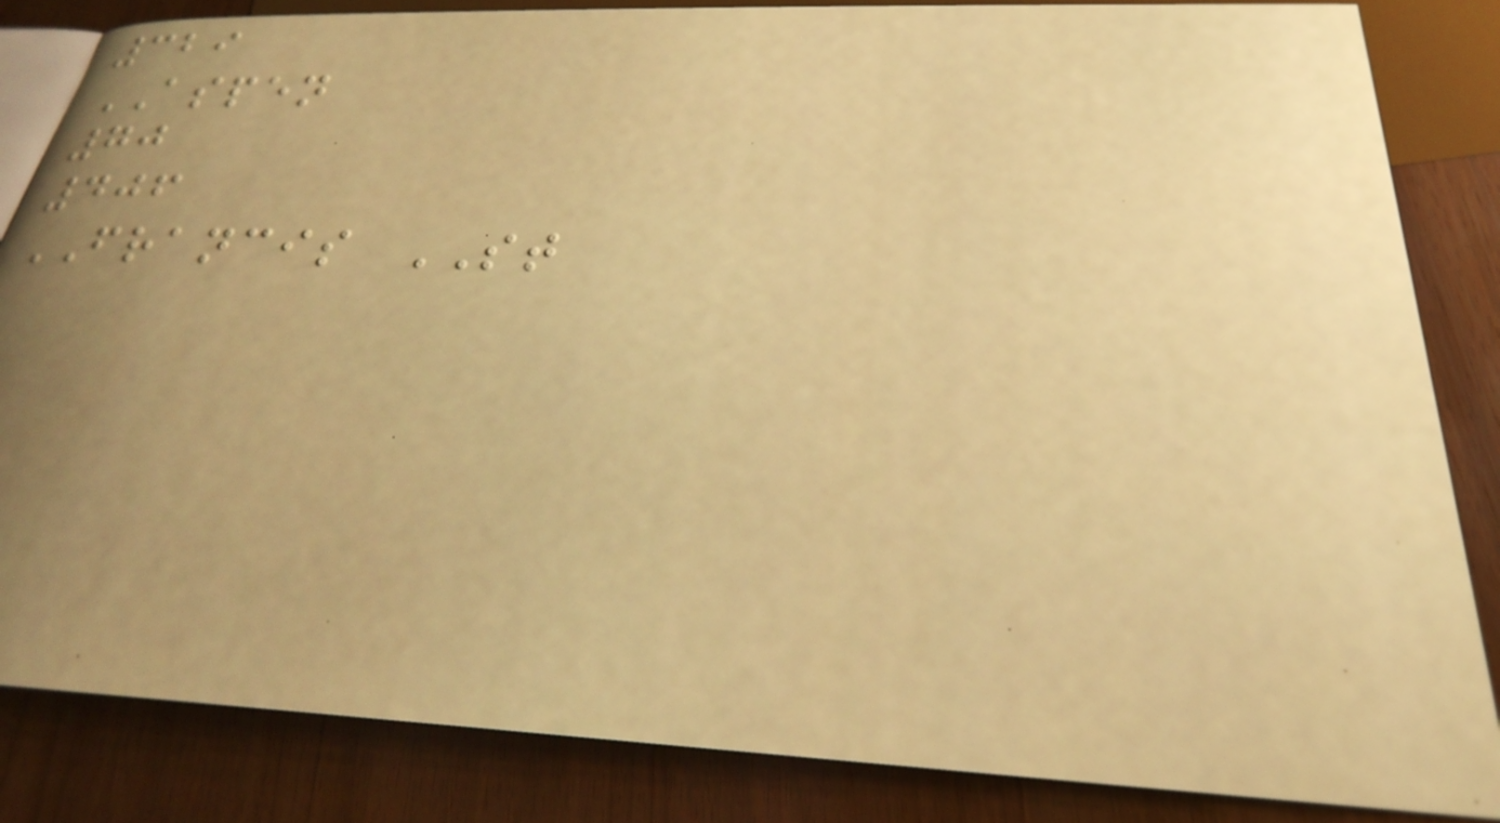329
ASPEN
70
406
FRANCIS ST
